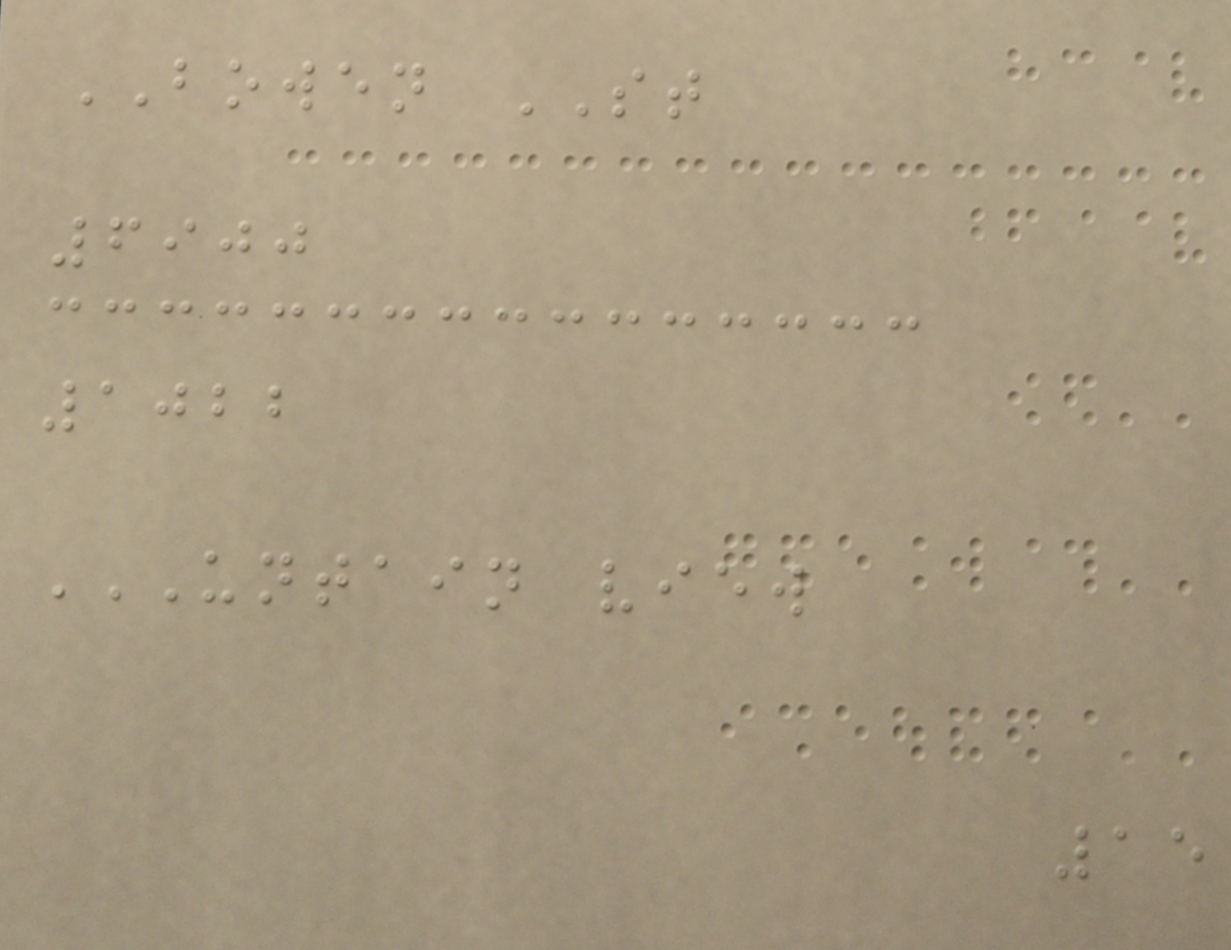BOWEN ST
6900
1022
UNTAIN VIEW
15
